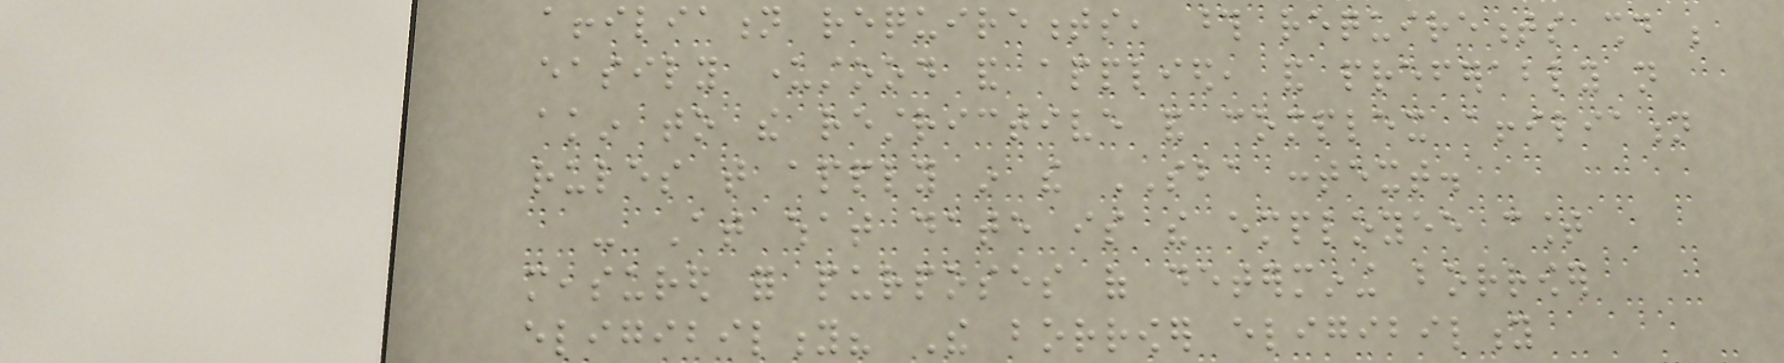affiliation requirements, those requirements should be
easily understood and applied, and preferably not
akin to the restrictive and complex affiliation
rules that apply in the SBA context.
- At what date is the employee count
measured for purposes of determining borrower
eligibility? The borrower eligibility
